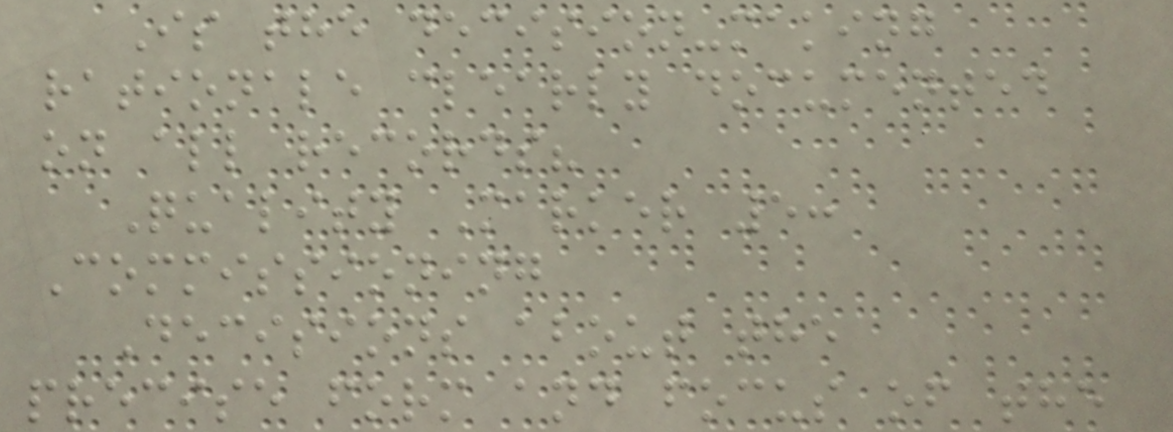Is the decision-making
rationale clearly documented
on all records?
Quality Marker 5:
Commissioning
Decisions about the
precise form and focus of the
